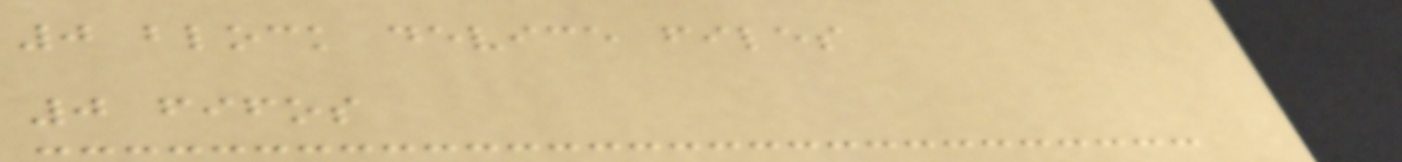0 block device files
0 fifos
